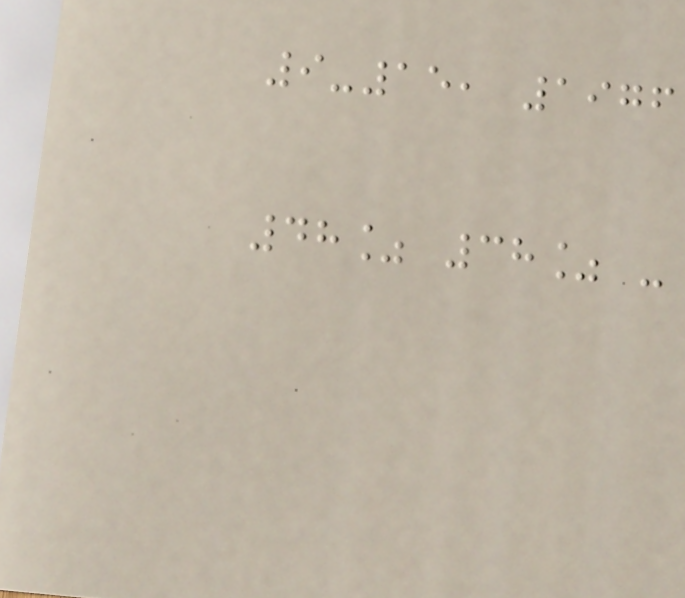9-15, 1976
48% 38% -
